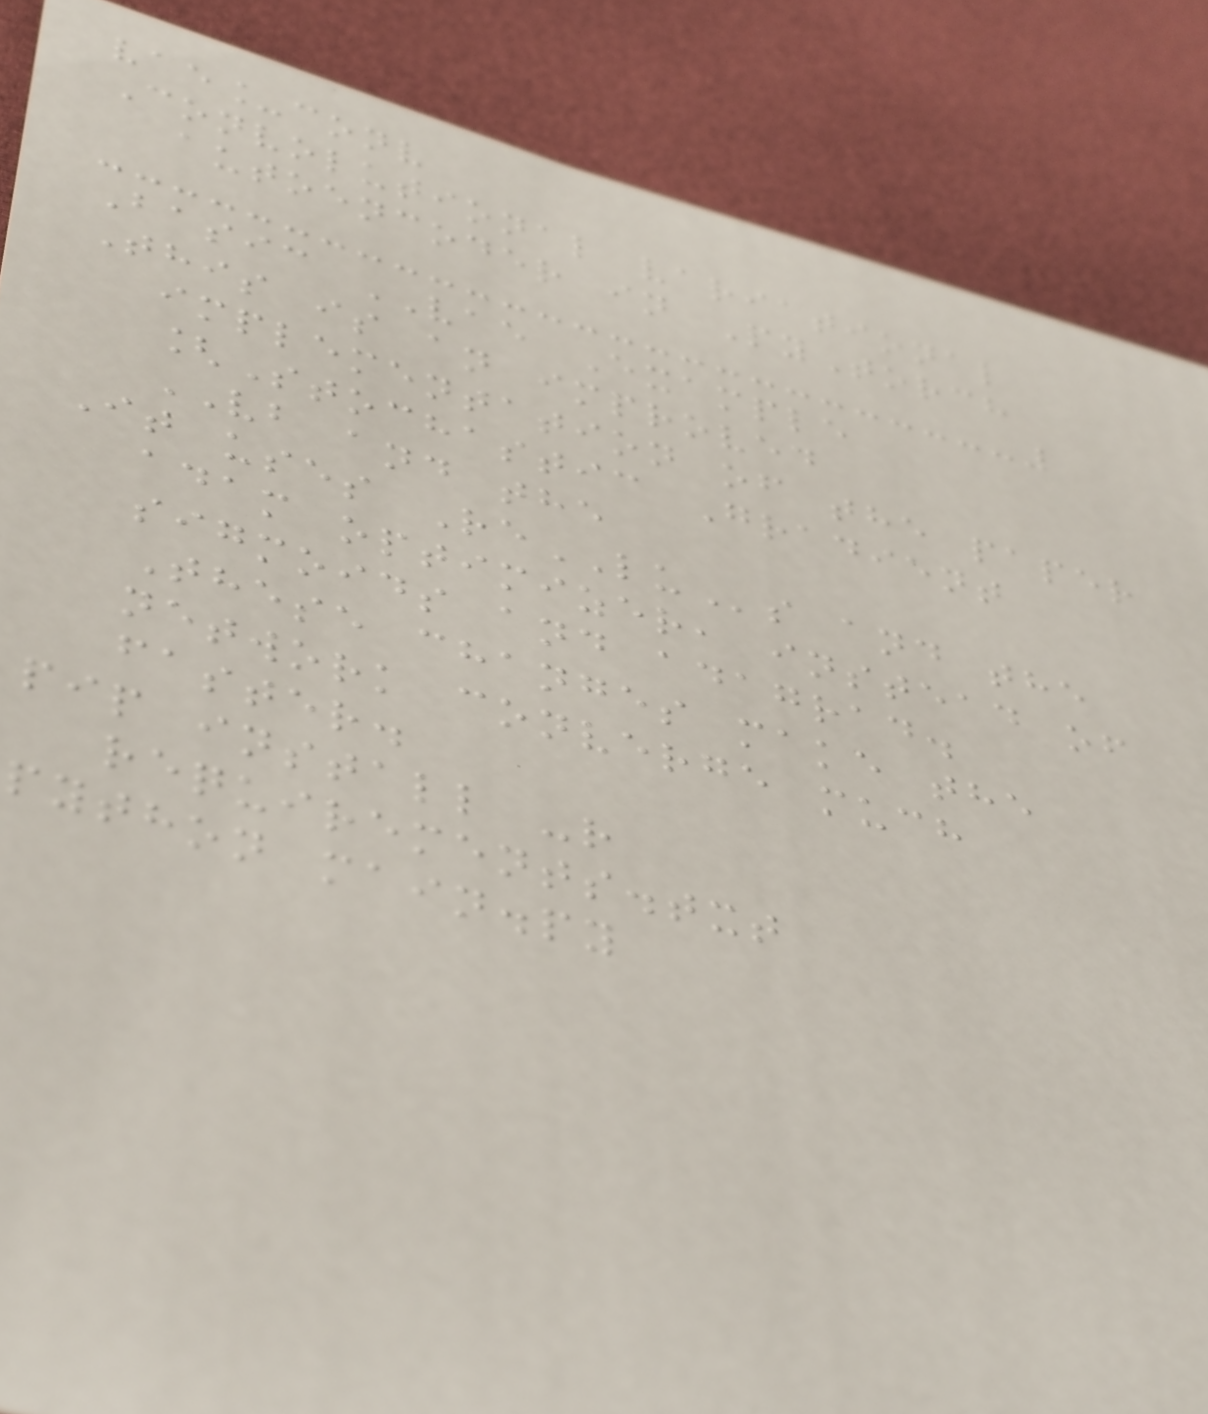vae_conv
Convolutional variational
autoencoder in PyTorch
Basic VAE Example
This is an improved
implementation of the paper
[Stochastic Gradient
VB and the
It uses ReLUs and the
adam optimizer, instead of
sigmoids and adagrad.
These changes make the
network converge much
faster.
pip install -r
requirements.txt
python main.py
